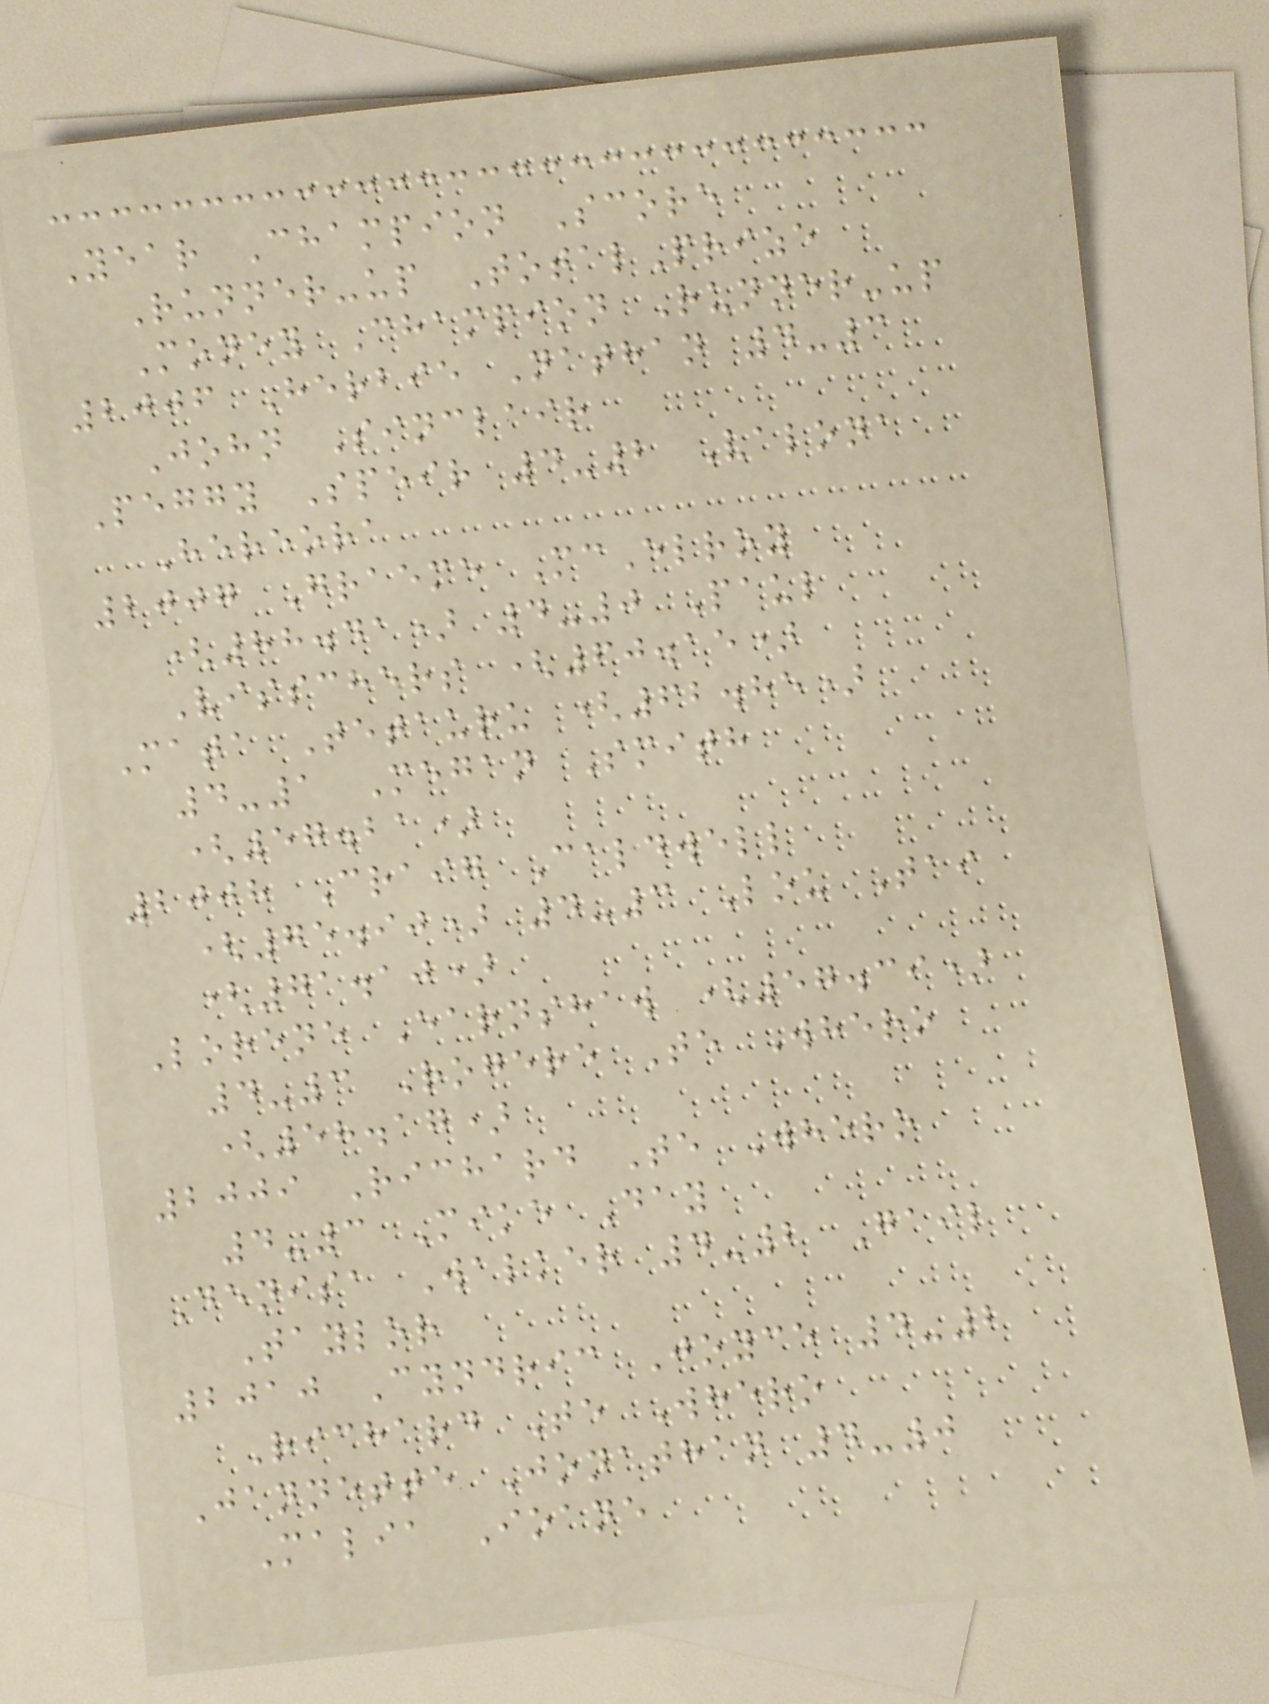Year Champion Score
Runner-up TotalPrize
Money Champion Runner-up
2006 Herbie Nathan 4-3
John Sinclair
Peggy Speir 4-2 Valona
Hereora
2007 Graeme McElroy
(88.41) 4-0 Paul
Visschers (60.15)
Mata Tetauru (62.85)
4-1 Megan Smith
(57.21)
2008 Craig Caldwell
(75.90) 4-3 Lou Tai
(71.10)
Lorene Earnshaw (57.39)
4-3 Rogere Te Whero
(58.17)
2009 Richard Te Whero
4-3 Mike Day
Denisa Walker 4-2 Gail
Taylor
2010 Cyndric Joyce 4-2
Richard Te Whero
Jannette Jonathan 4-0
Malia Ioane
